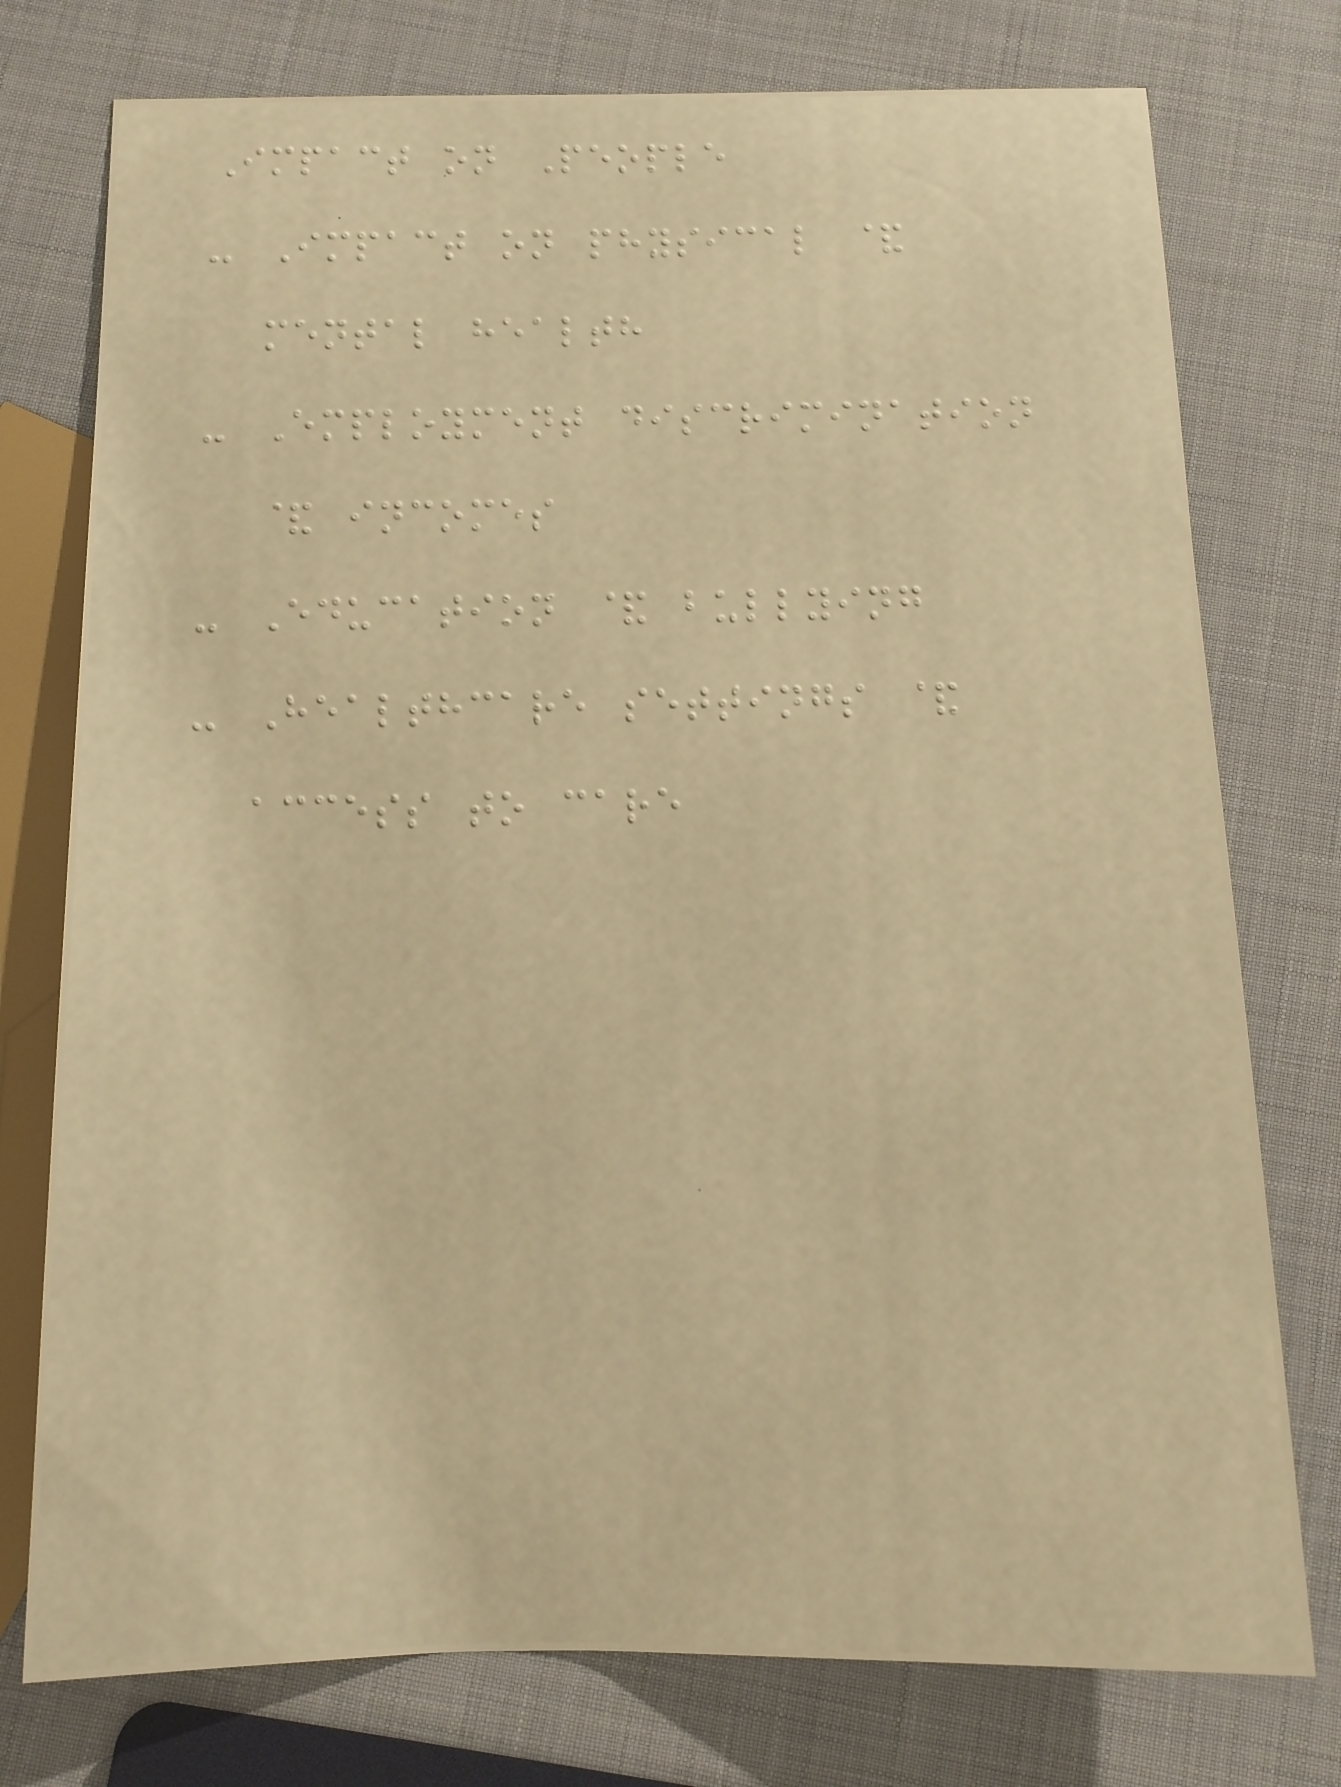Impact on People
- Impact on physical &
mental health
- Employment discrimination
& incomes
- Education & bullying
- Healthcare settings &
access to care
